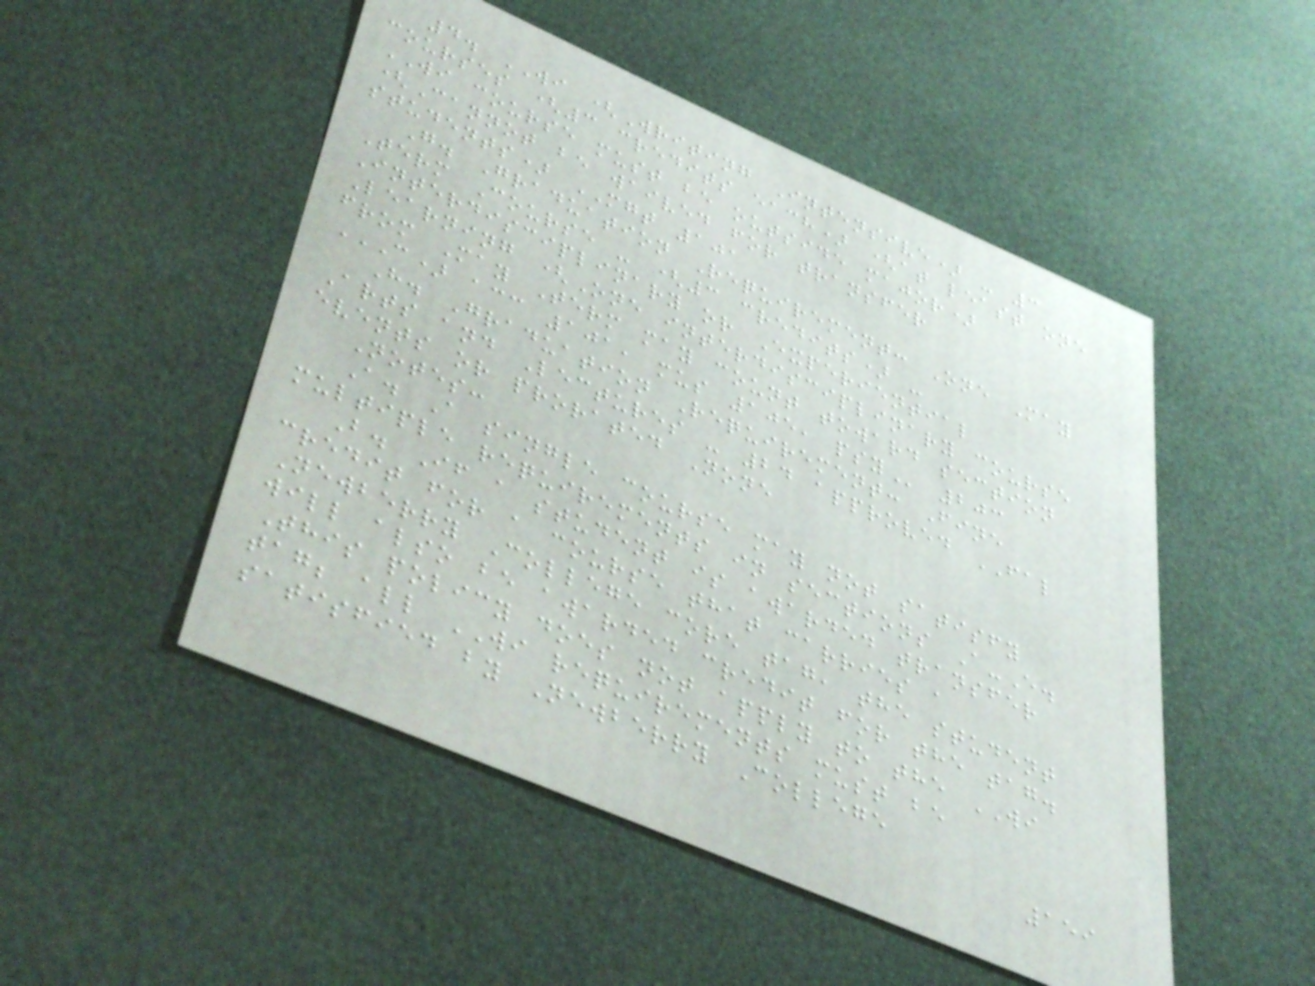4. WI (Writing Intensive) - 3
courses (3 credits each) (at least one
WI course must be outside major)
(Cannot be waived for transfer
students) MGT 101
G. Graduation Requirement: One May
Term Course - (3 credits) -
Interdisciplinary or Experiential
Learning (One interdisciplinary course
from May Term may count toward section
C) ACC 101, MUS 105, PSY 203
H. Graduation Requirement: Fine
Arts and Lectures - 24 approved FAL
events or prorated None
Notes:
A. A single course may not satisfy
multiple requirements in sections A-E.
B. If a student is awarded transfer
credit for a course that carries a
Newberry College core tag, the student
will also be awarded credit for the tag.
This policy does not apply to the WI
tag; all WI requirements must be
satisfied by Newberry College
159
